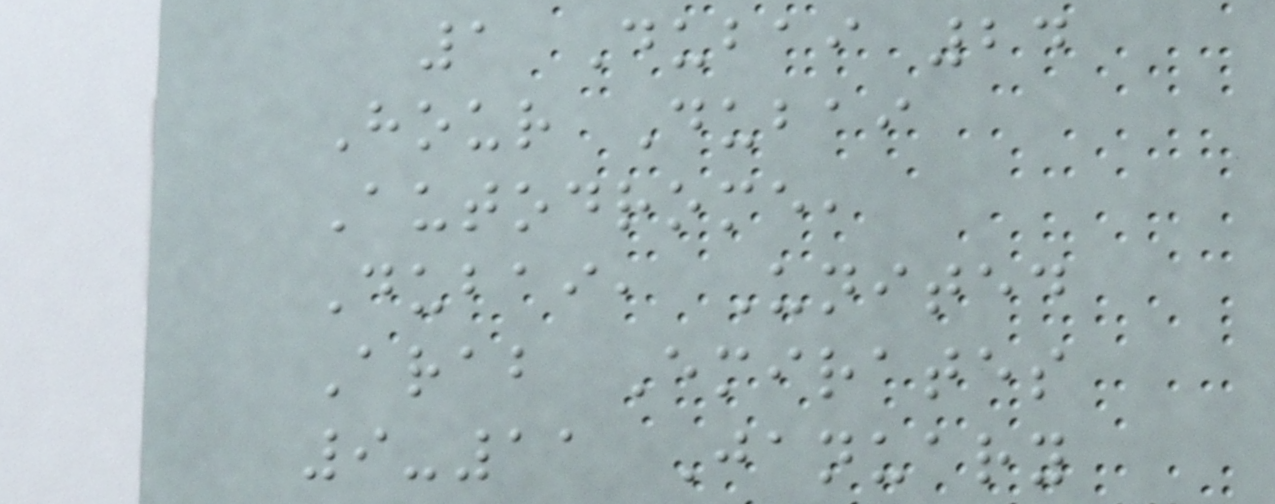1 Dubai 24
Hour Dubai
Autodrome,
Dubai, United
Arab Emirates
9-11 January
